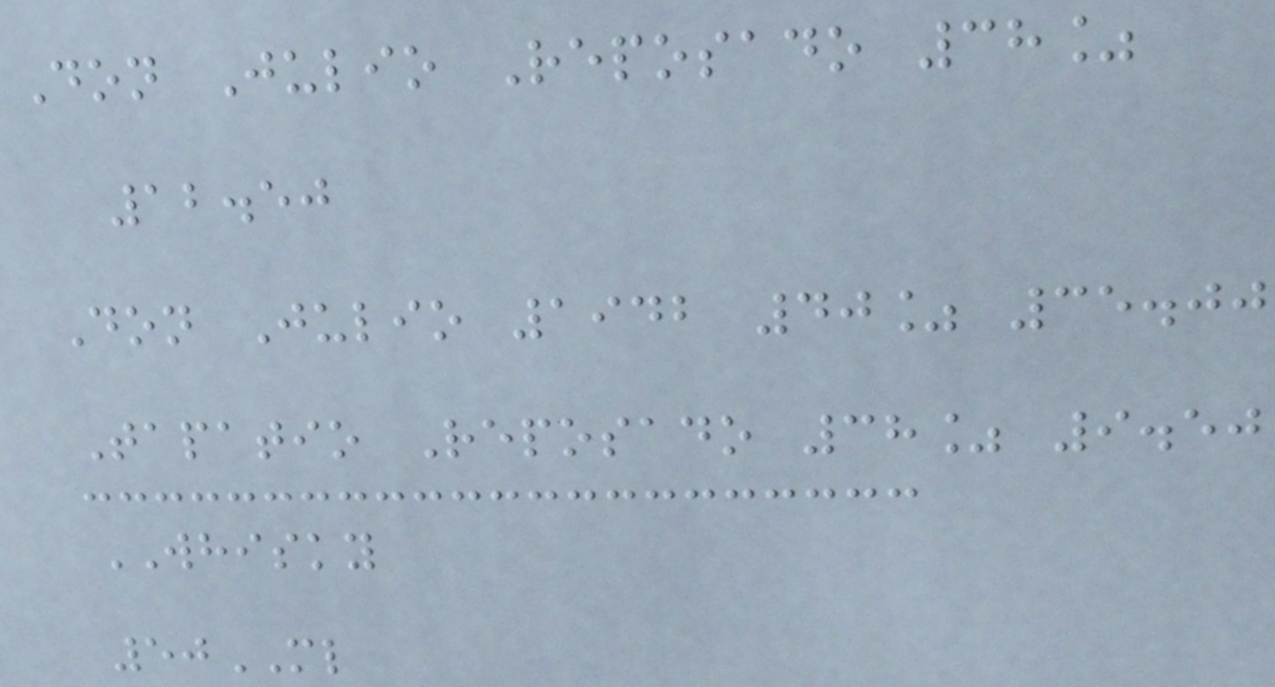Don Julio Reposado 38%
12.50
Don Julio 1942 40% 35.00
Tapatio Reposado 38% 9.50
WHISKY
50ML
